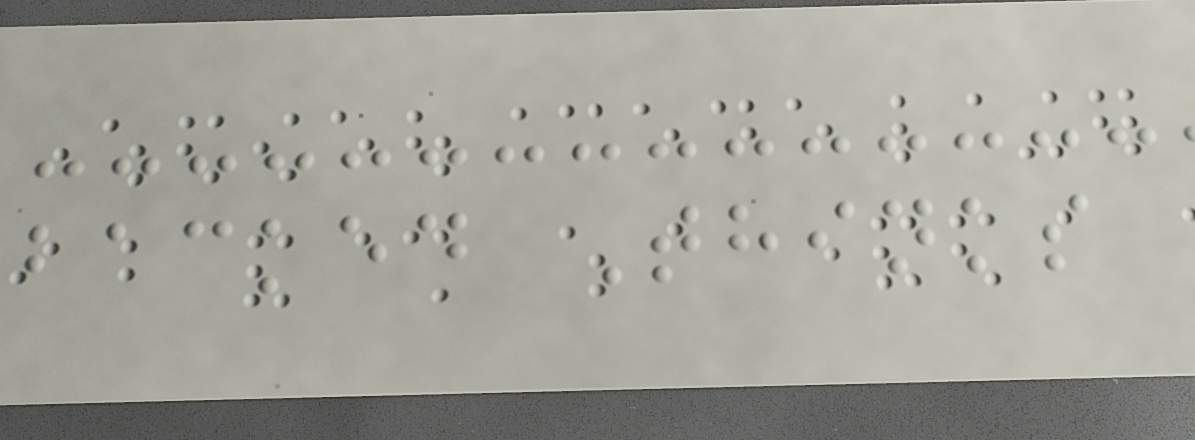backed Thinks
